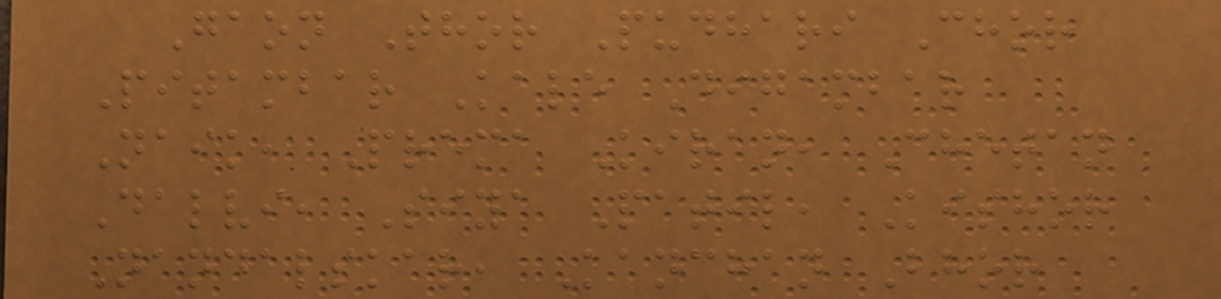Gaon Thor Pudhari Chor
Pitambar Kale Digambar
Naik, Prema Kiran, Chetan
Dalvi, Siya Patil, Kishor
Nandalskar, Kanchan Bhor
